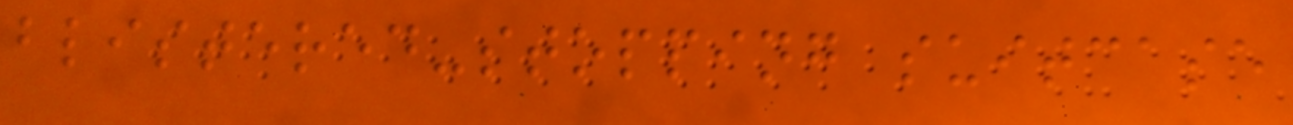blistered-stopping suitcase
